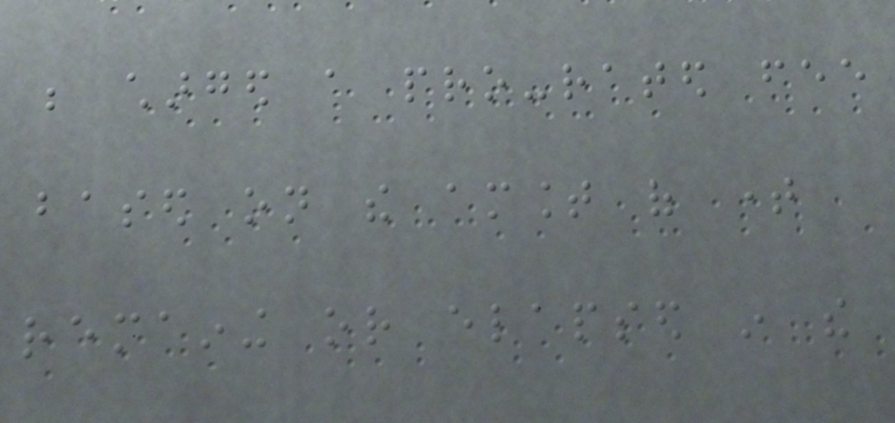be charged a pro-rated fee
based on the amount of time
remaining or elapsed in the
